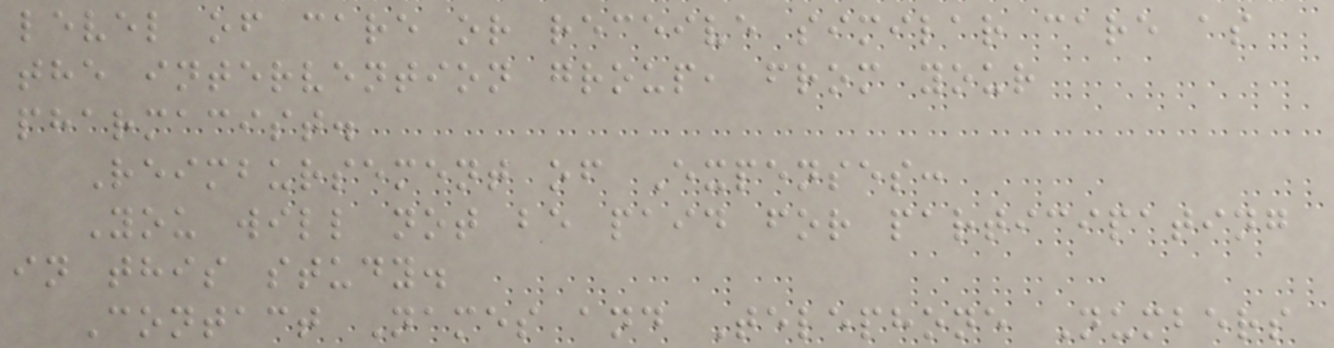level of care or receive similar care as
the intervention group, from your
pharmacist.
Reimbursement of Expenses:
You will not be paid for participating
in this study.
Contact Names and Telephone Numbers
